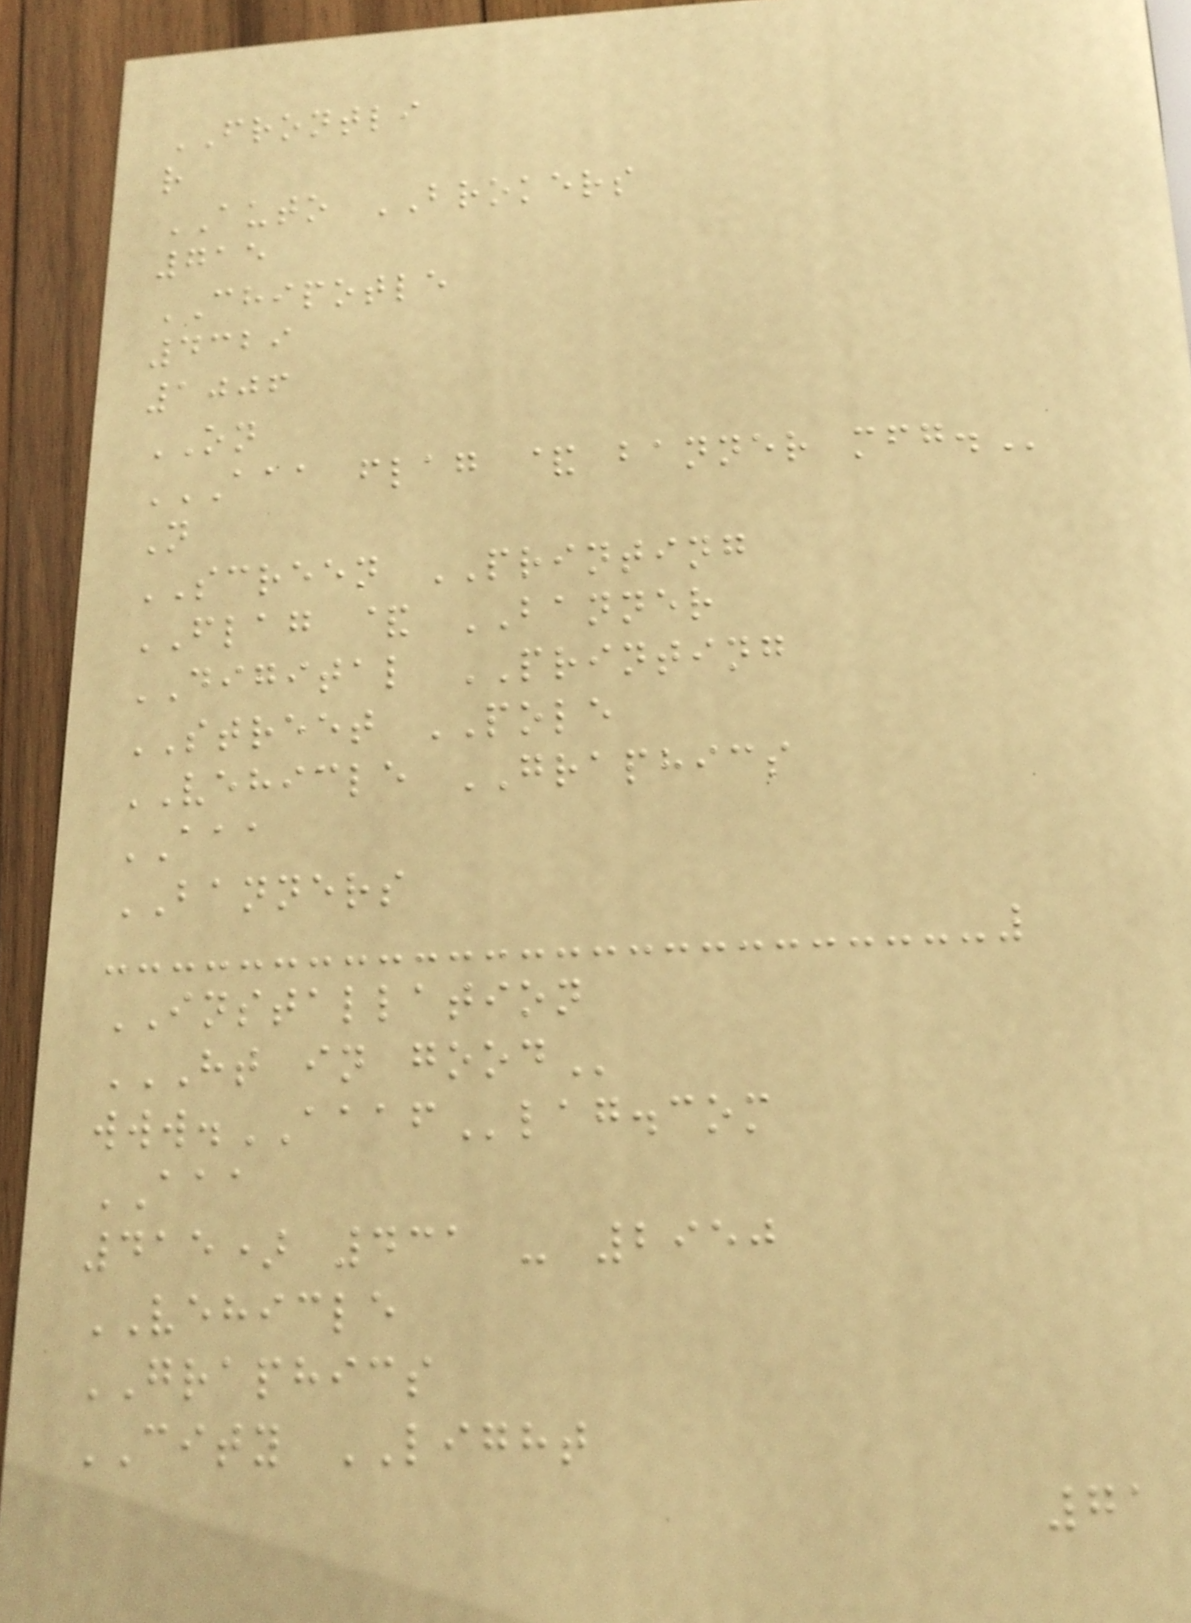FRONTLI
r
AUTO BROKERS
715
CHIPOTLE
4329
1006
ON
AAA FLAG & BANNER MFG.
N
SCREEN PRINTING
FLAG & BANNER
DIGITAL PRINTING
STREET POLE
VEHICLE GRAPHICS
AAA
BANNERS
INSTALLATION
HT IN GOOD
www.AAAFlag.com
AAA
415) 431 - 2950
VEHICLE
GRAPHICS
CITY LIGHT
71
